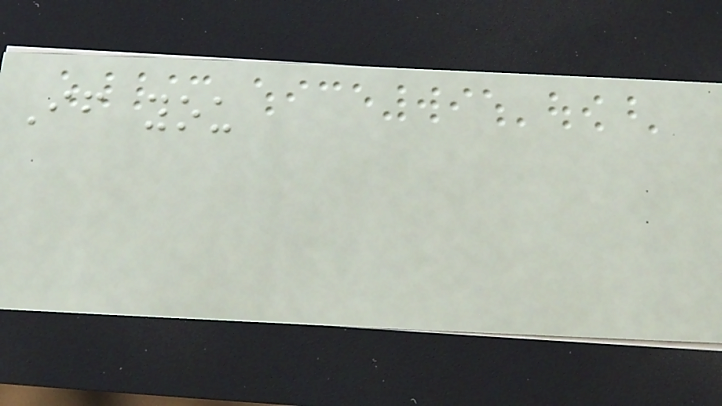If you
